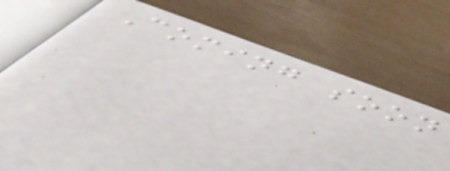Coming soon
